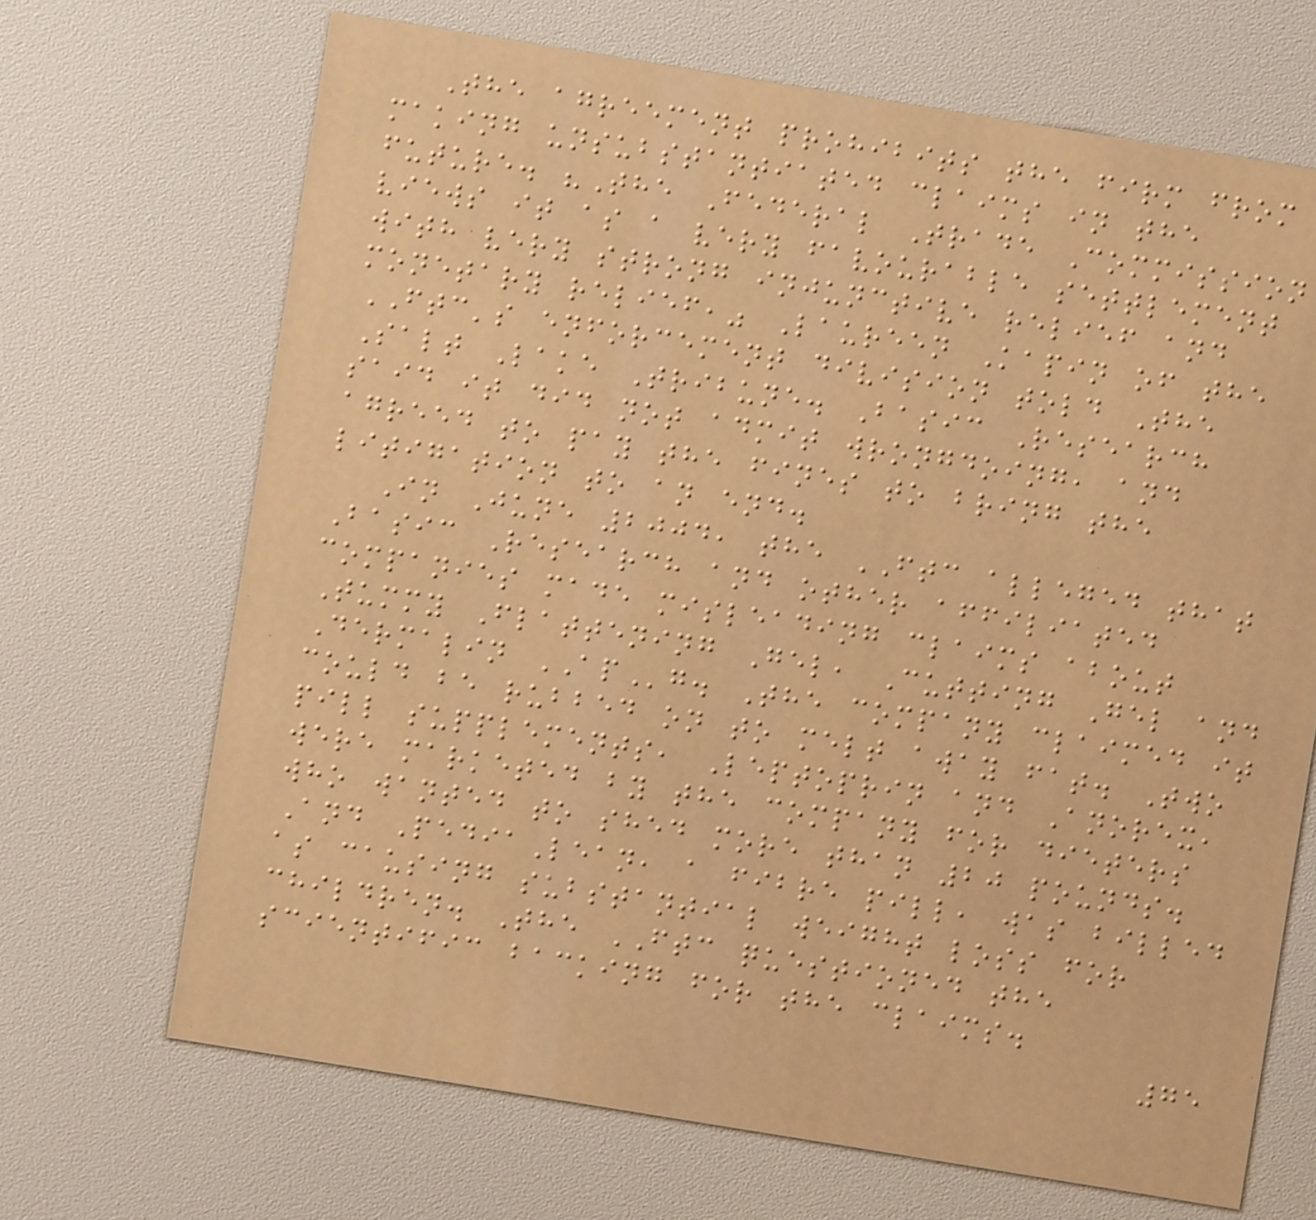The agreement prohibits the firm from
making unsubstantiated claims in the
future. "The Federal Trade Commission
views it as a very favourable settlement
with very strong injunctive relief and
monetary relief," Laureen Kapin of the
FTC's enforcement division told The
Salt Lake Tribune. Basic Research
said it did not admit wrongdoing, and
agreed to pay the fines to bring the
litigation to an end.
In June 2004, the FTC alleged that
Basic Research and other affiliated
companies made misleading claims about
Tummy Flattening Gel, Cutting Gel and
Dermalin APg. The company claimed it
could be rubbed on to melt away fat. Two
pill supplements, Leptoprin and Anorex,
were marketed by the company for dieters
who wanted to shed more than 20 pounds.
And PediaLean, a fibre pill, was billed
as causing substantial weight loss for
children. The FTC questioned the
scientific backing for the claims.
75
